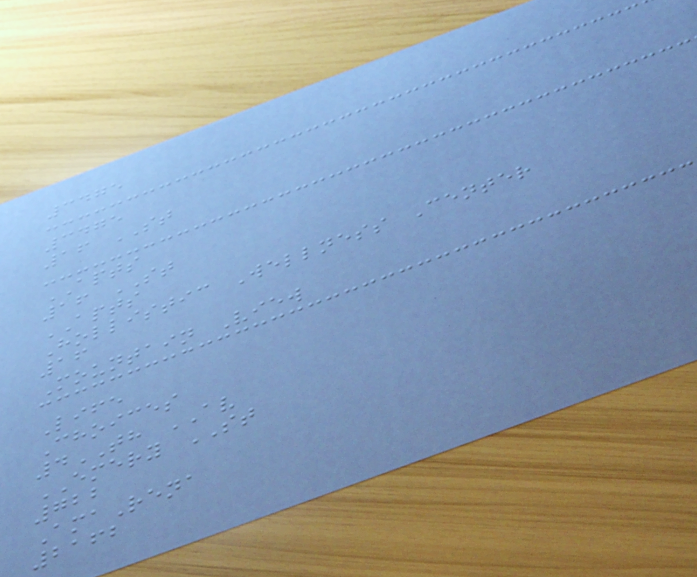3475
3475
16 ST
APTS
16 ST
APTS
Hollistic Wellness Center
16
Mountain View
Life
Choices
4TH AV
EMERY ST
722
AmaRena
2162
